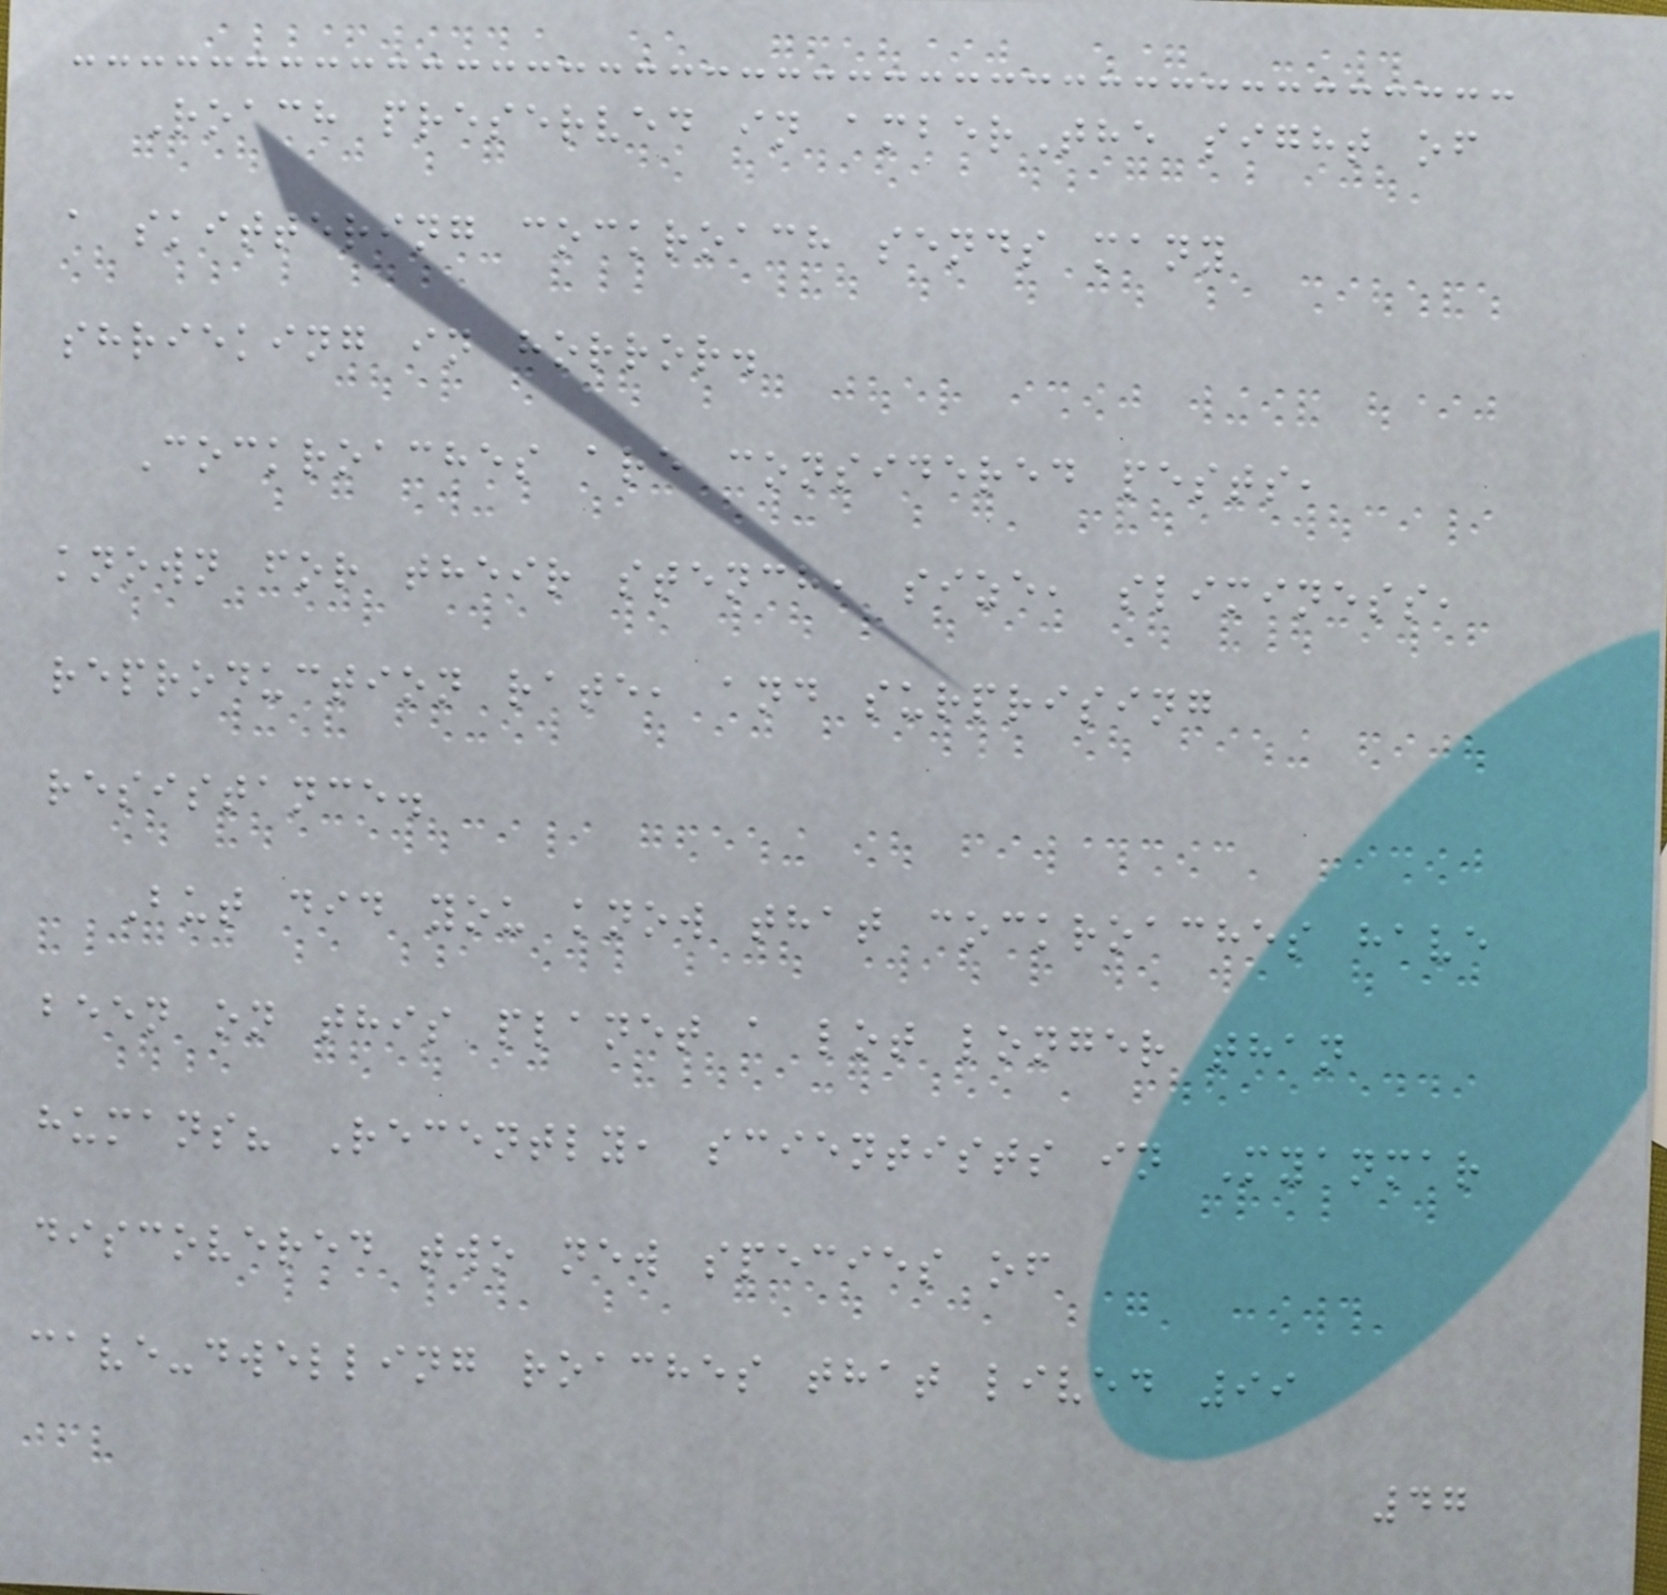Roach preserved in amberThe sight of
a skittering cockroach sends many
shrieking in horror.
Cockroaches are considered pests,
known for their stench, size, sliminess,
reproduction rate, and surprising
resistance.
But did you know that cockroaches have
been on this planet a lot longer than
humans? Recently, scientists in Myanmar
discovered two new species of
cave-dwelling roaches that lived 99
47
